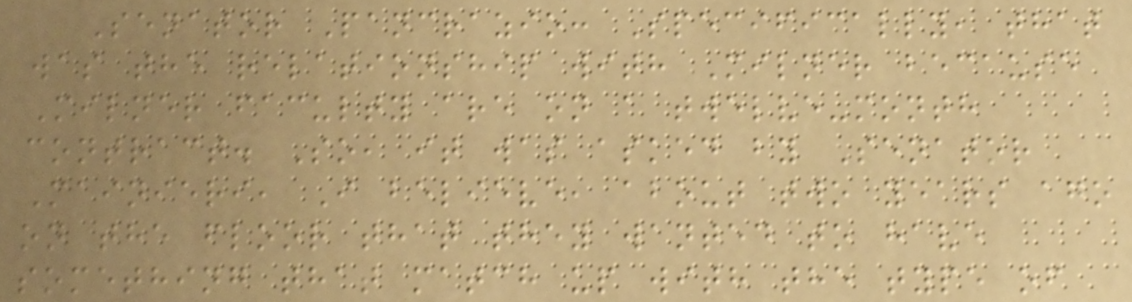Senator Pancrazio: Specifically, that
was the relationship with Milner because
Milner faculty are on a twelve-month
contract. So, it was asked by Senator
Mainieri, I believe, about two years ago
on the floor that they wanted to have
something that match up with the type of
